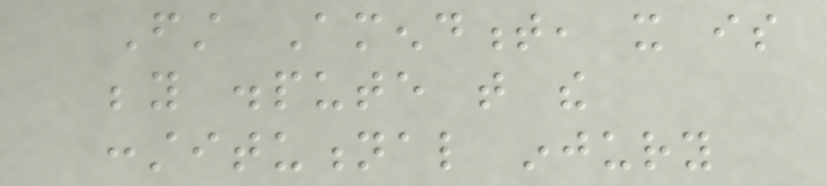First Amendment, it is
beyond dispute that the
constitutional injury
